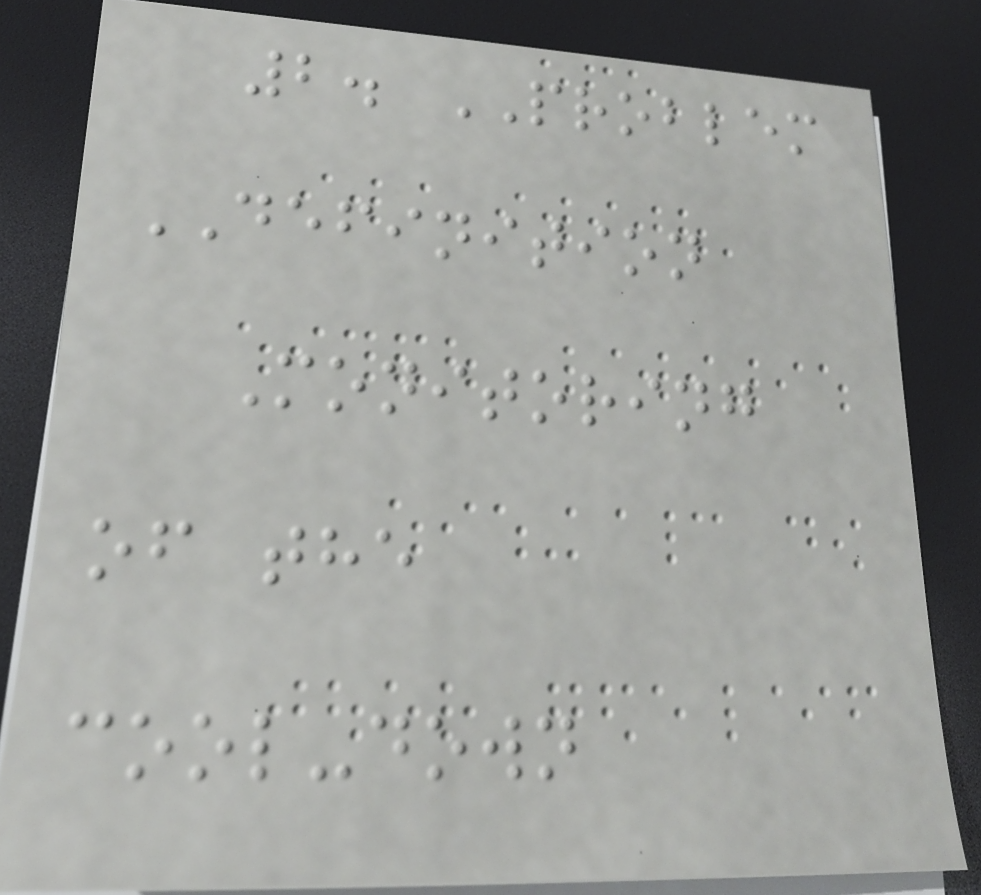2. PROBLEM
DEFINITION
Monitoring
of the
cool-down
